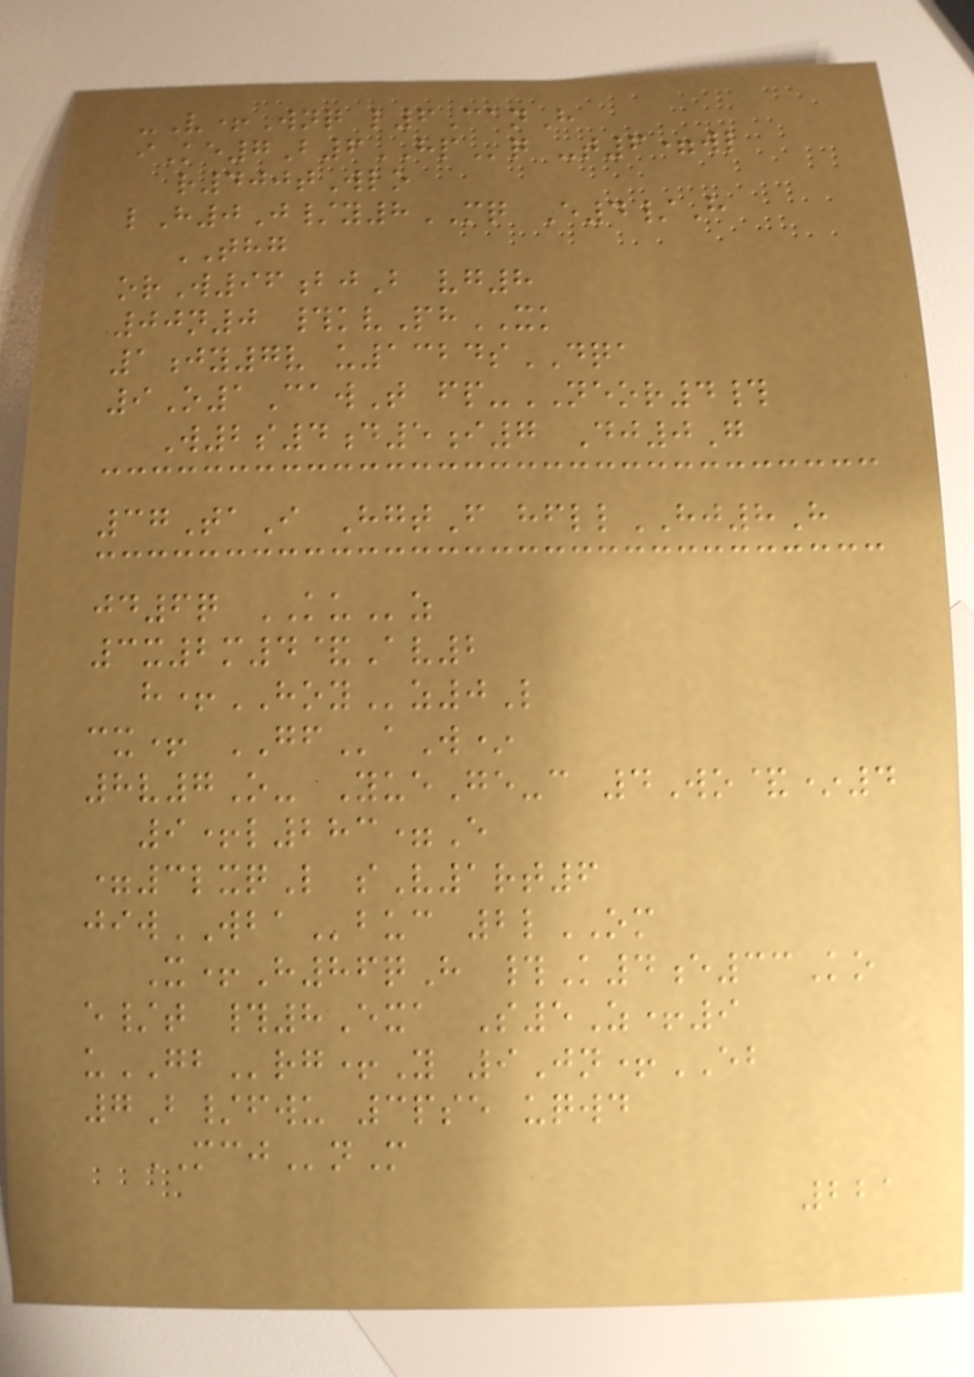-V+Wnq l6CanH
iKe7B6HPq -t6=wl
r400tWlo
lH0J/y8MQ E4/H
THG
orW96bjB vg8
00n0 #kvPhXK
1jy7v u1324sDQA
9O1CawT fp-NEOR4#
W2s4d5i7 Dj0G
37TaI HgtF hfllHJ8H
jd6q KUz
3x2m4&Av2
h+HOYz0L
cx+ GFaW*
8v7O- YueGe-c 4Wo&*4
9+l283=E
=3lxqL sV1rt6
jiwWBAbuc 2lOM
X+H86qH #K4e33Ko
e/t #8Exa S5Z+9
uGBrg+Y 9Jn+EB
7B/fwu 3pse uqwd
MCJnM
221
